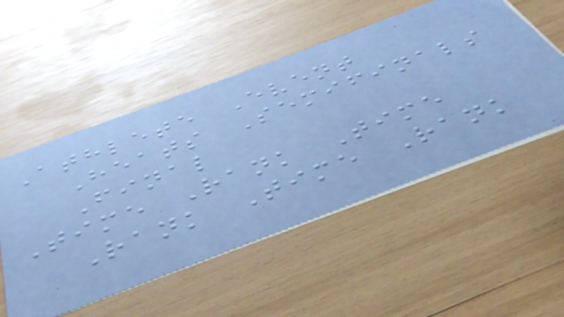Athlete Event
Heats Semifinals
Final
Time Rank Time
Rank Time Rank
